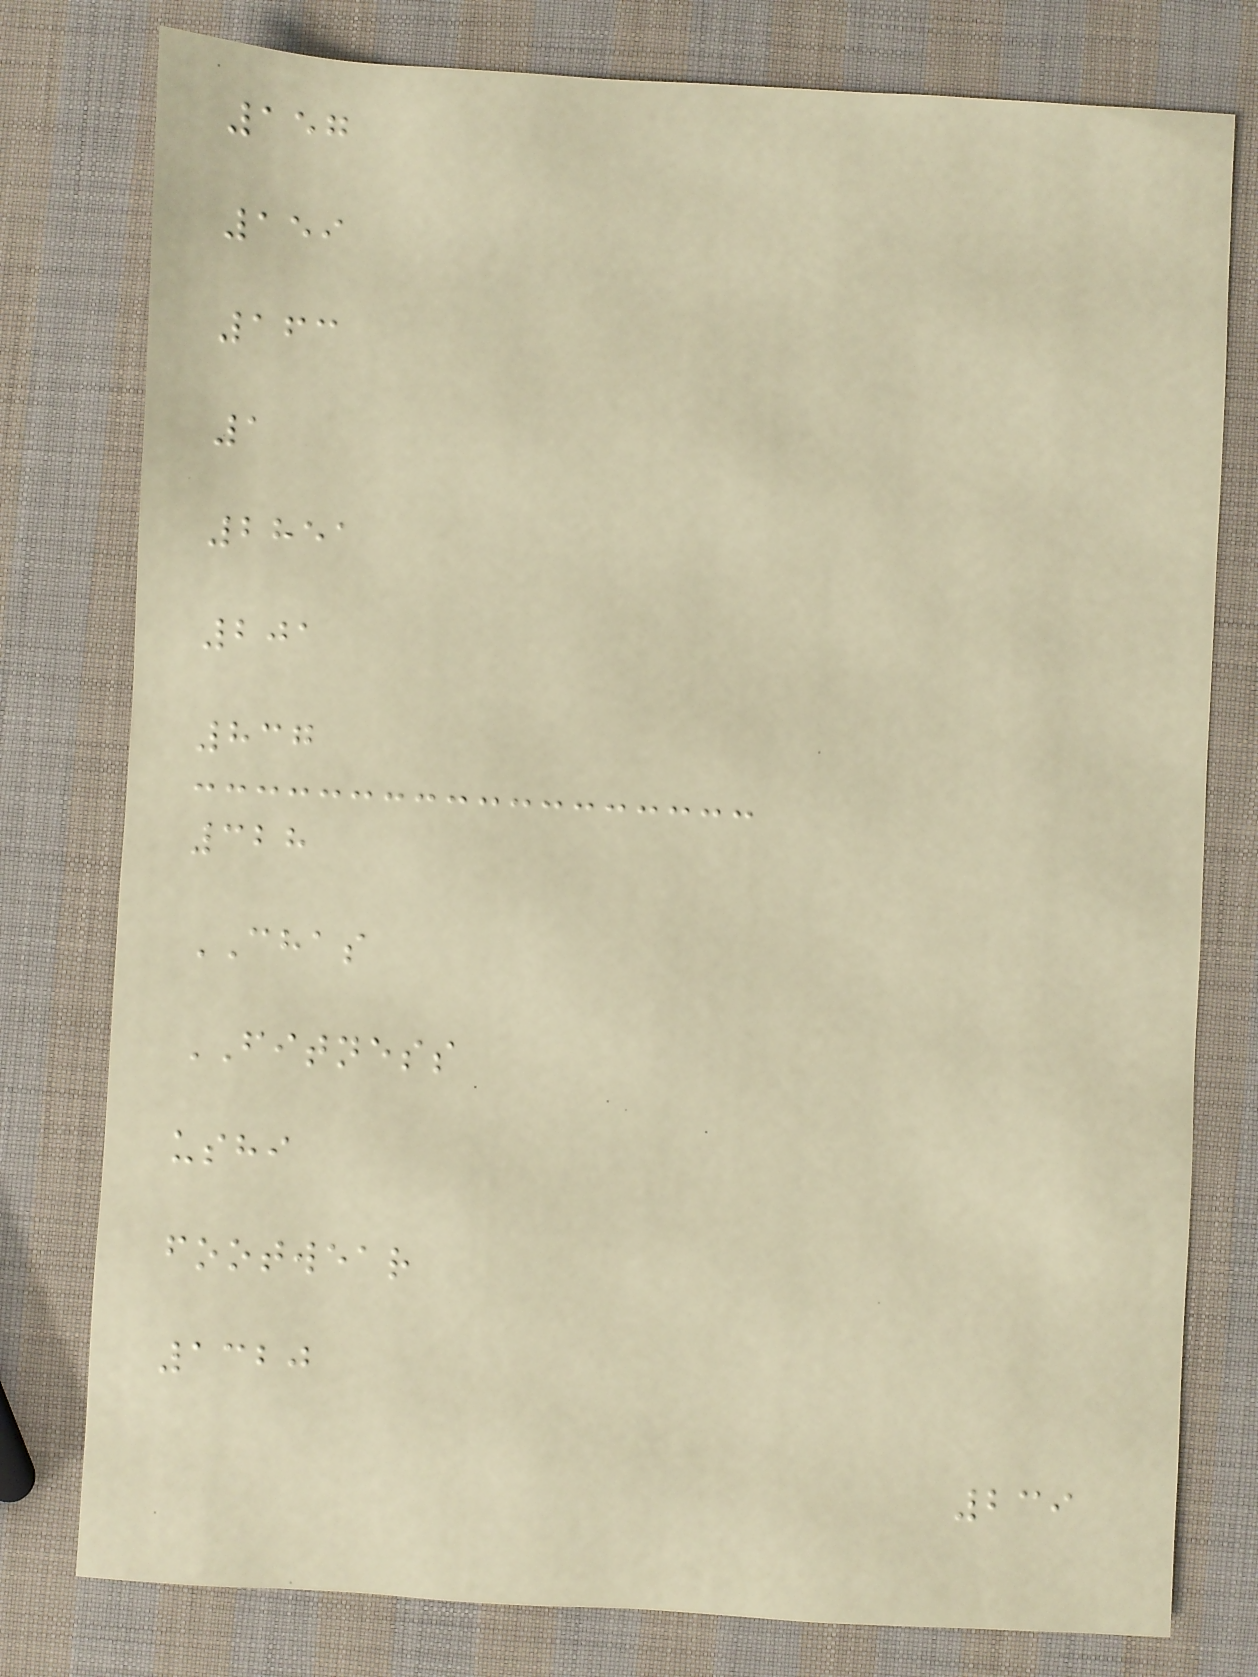157
159
163
1
2851
201
837
328
CHAS
FITNESS
ushi
footwear
1320
239
